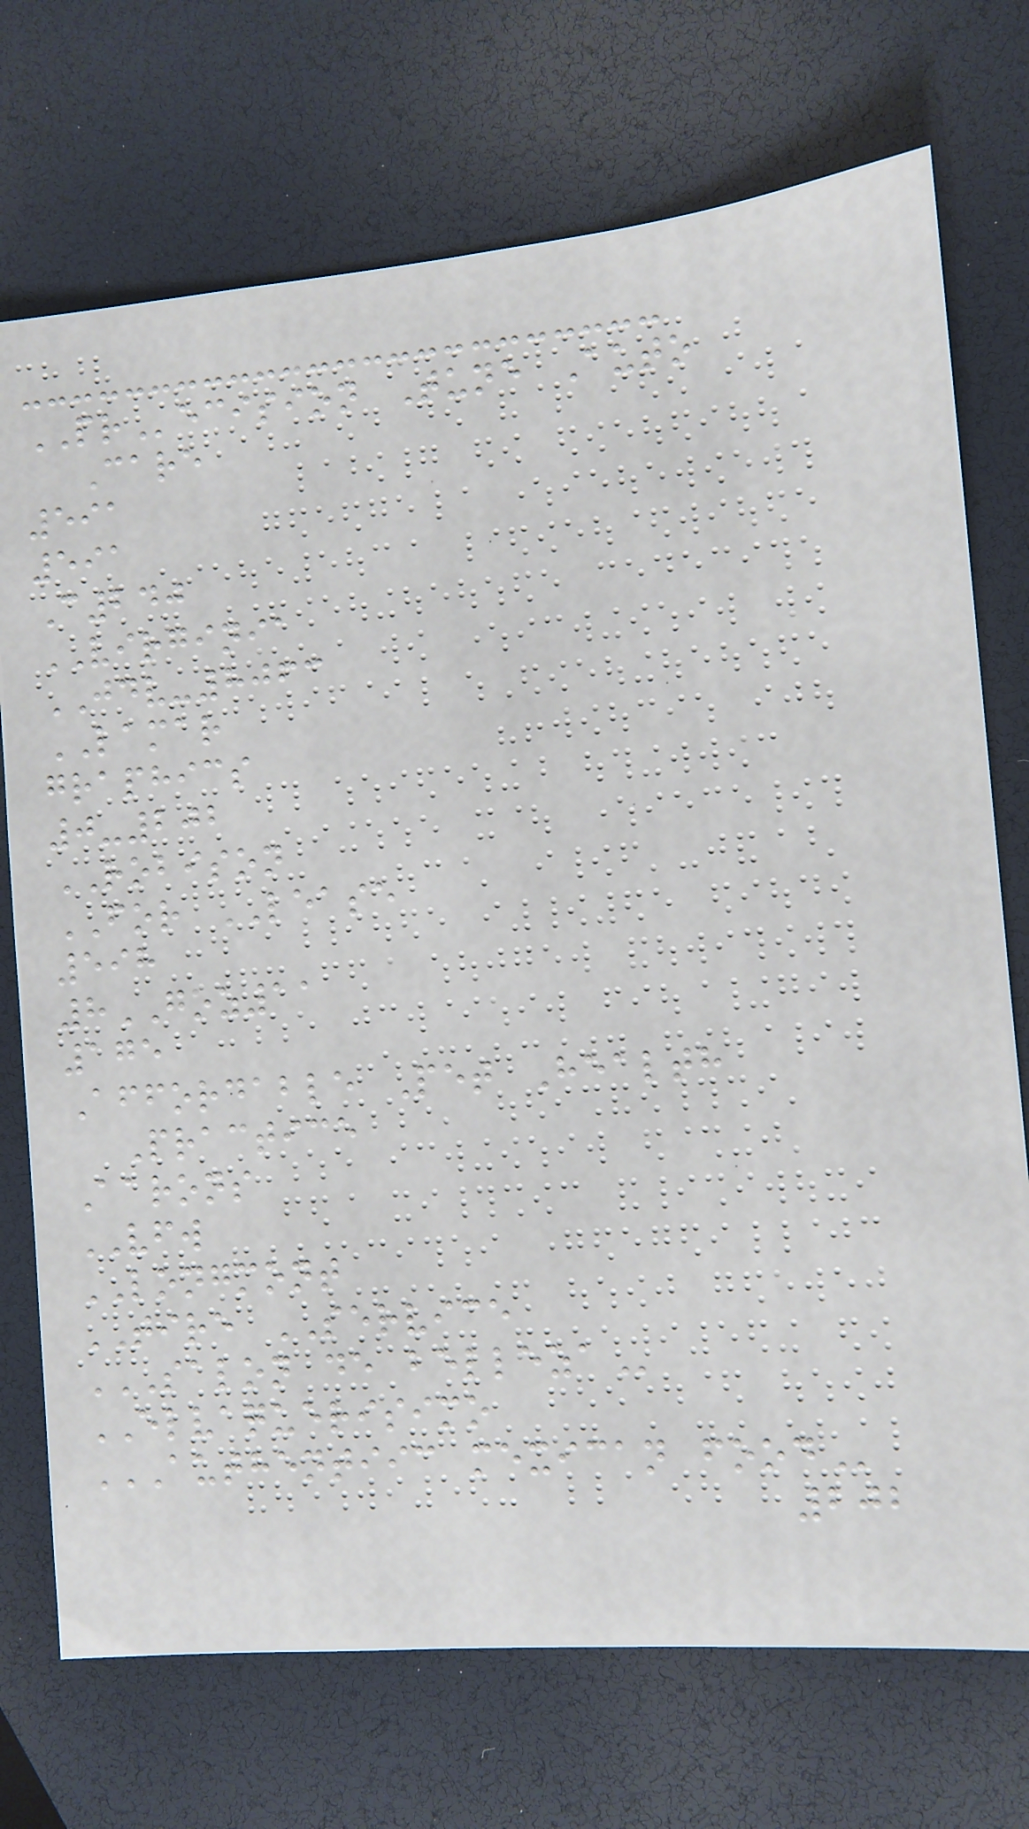PRecision Tune Auto
Care
591
591
C240
VIRGINIA
JDV-8063
LAMAR
graphics
0-202
ROBISON
FOR LEASE
598
8GOZ11
175
Affordable Pet Health
Practice
Aarons
VFW
LONGMONT
TIRE SERVICE
SALON DE BELLEZA
ELVAQUERISIMO
AUTHENTIIC MEXICAN FOOD
202
